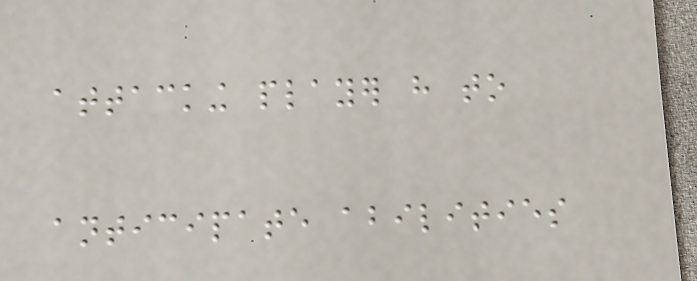attacking player have to
anticipate abilities
